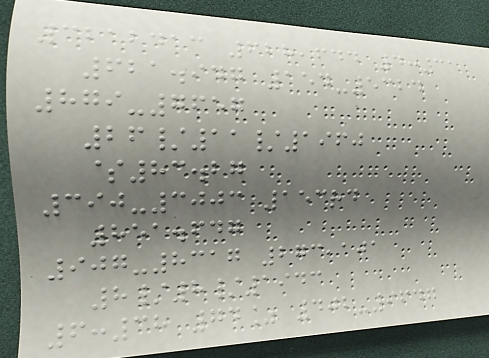3212413 628,644 4:31
621.947 154-5324
879-7657
26/11/1960
$83.27
390-3003 153rd
851.647
907-8317 273,101
8/8/1943
6:38 74% 402-9647
